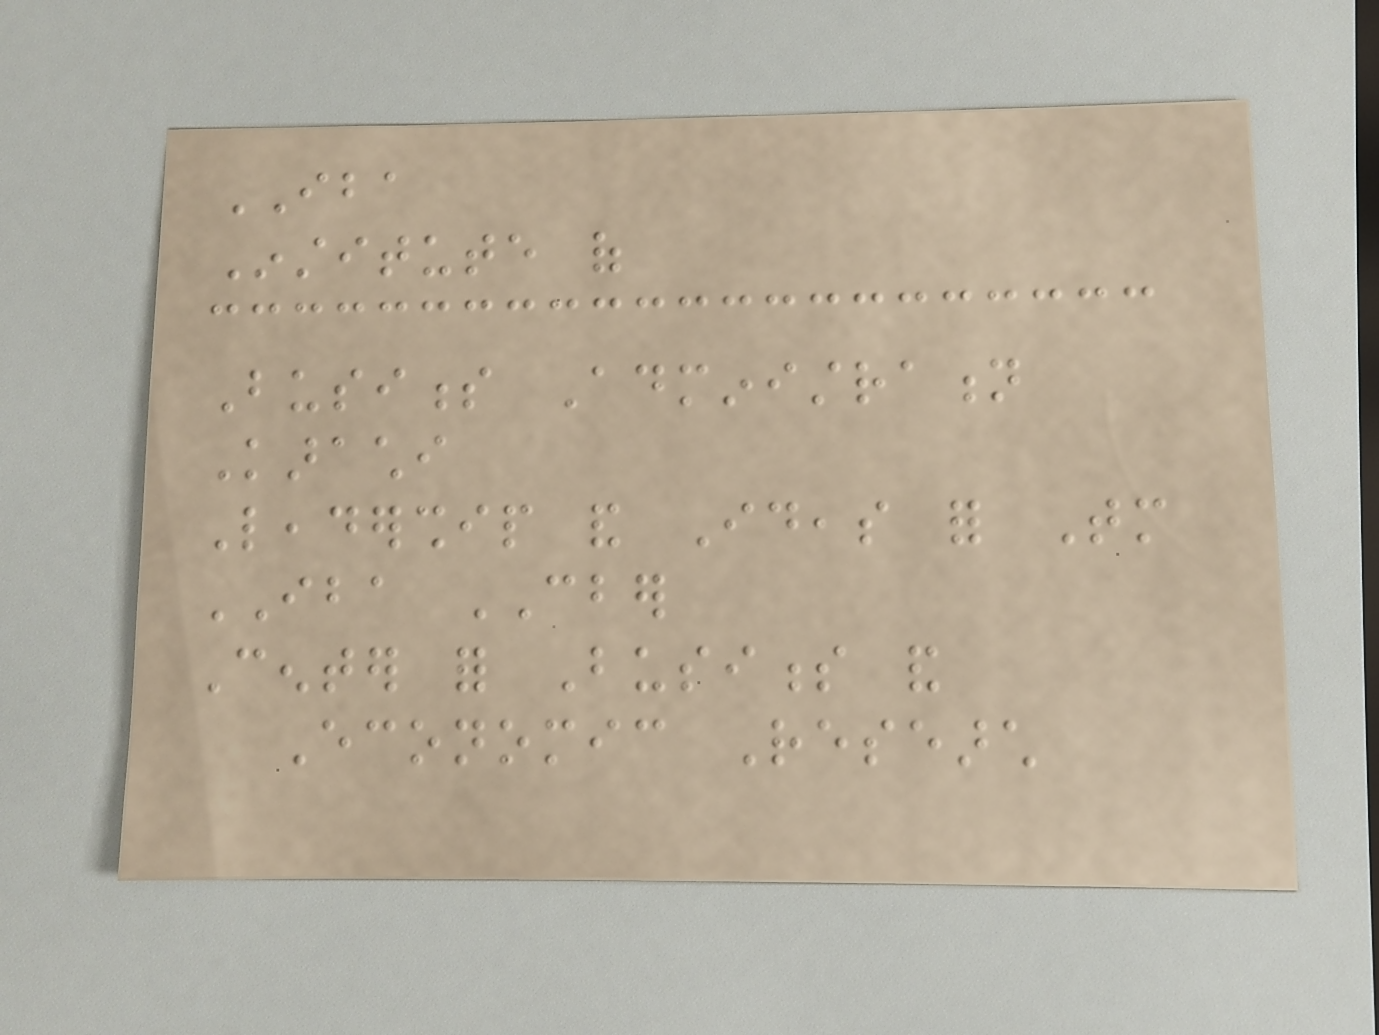IBA
Institute of
Business Administration
Karachi
Leadership and Ideas for Tomorrow
IBA CBER
Center for Business and
Economic Research
